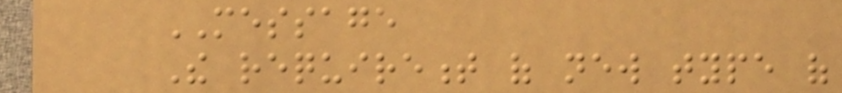MESSAGE
The requirement of new type of
